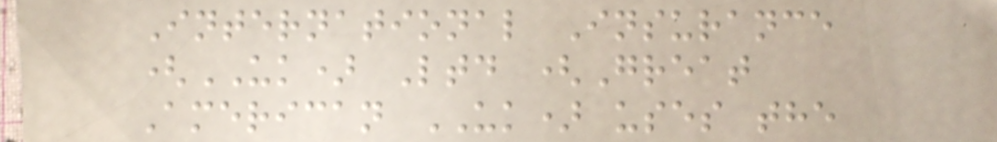International Insurance
(UK) Ltd (Great
American UK) uses the
